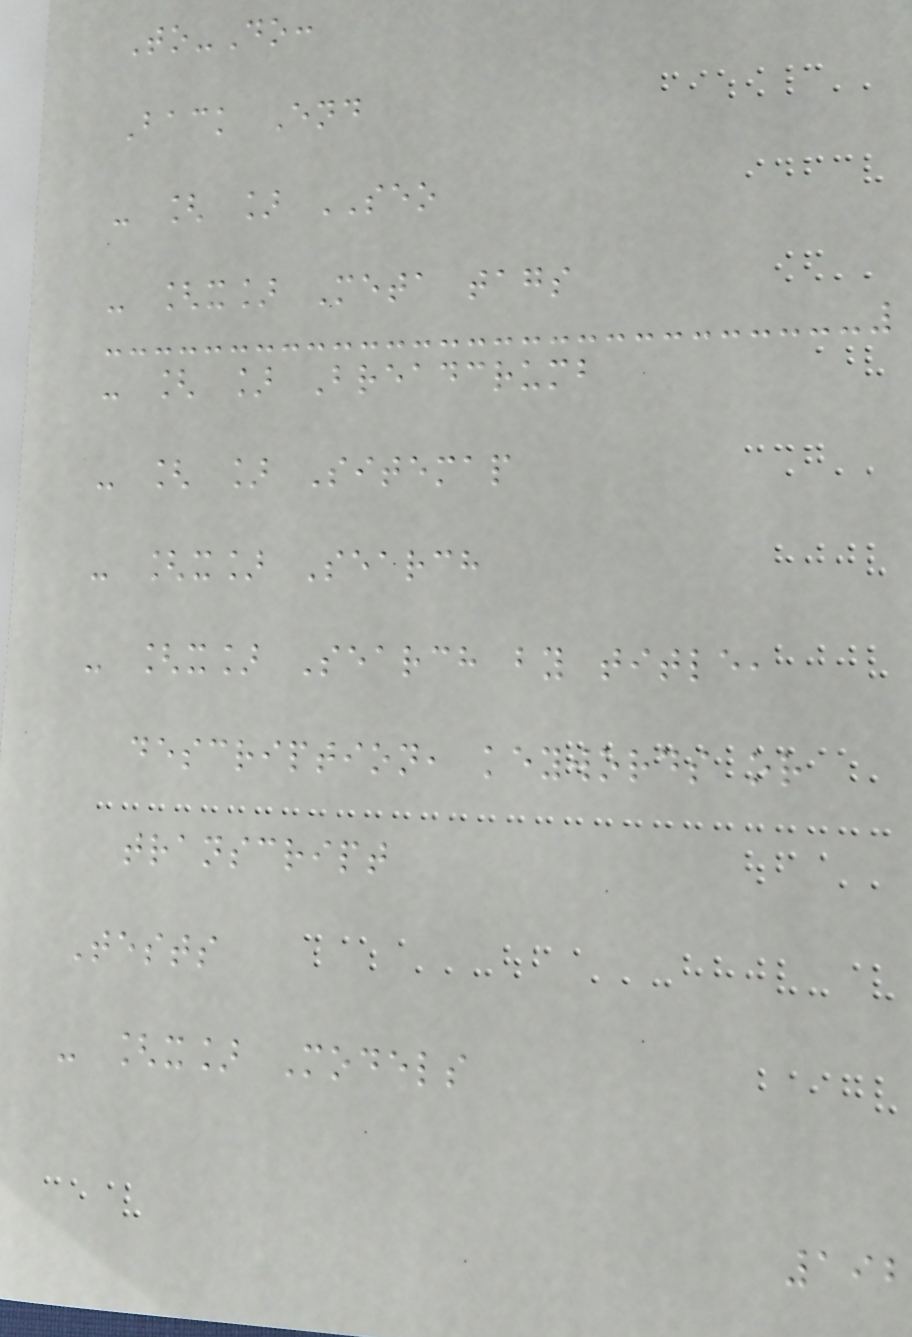To-Do:
Back End
- [ ] SEO
- [x] Meta tags
- [ ] Breadcrumb
- [ ] Sitemap
- [x] Search
- [x] Search by title,
description, keywords or
transcript
Tests
- [x] Models
192
